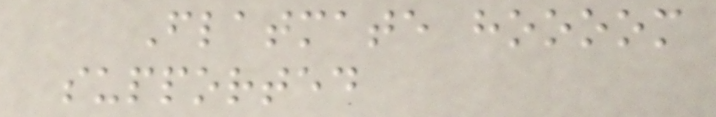Flatmate hoooom
supported
